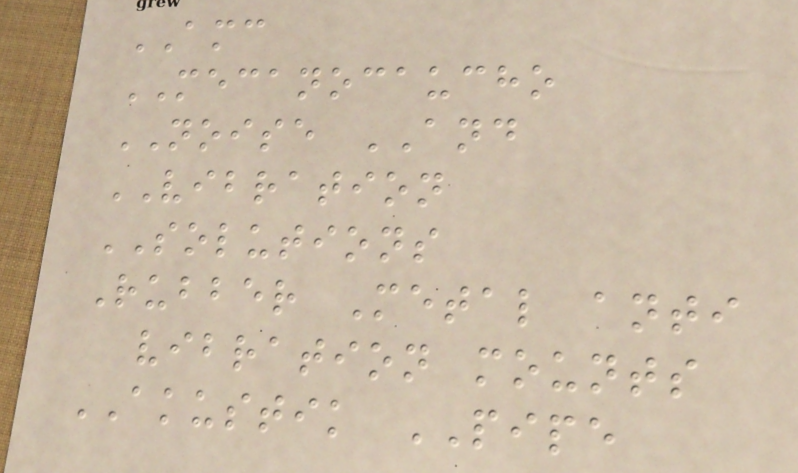AMC
MECANOCAUCHO
NOISE AND
VIBRATION
SOLUTIONS
Rubber Metal anti
vibration mounts
AKUSTIK PIPE
